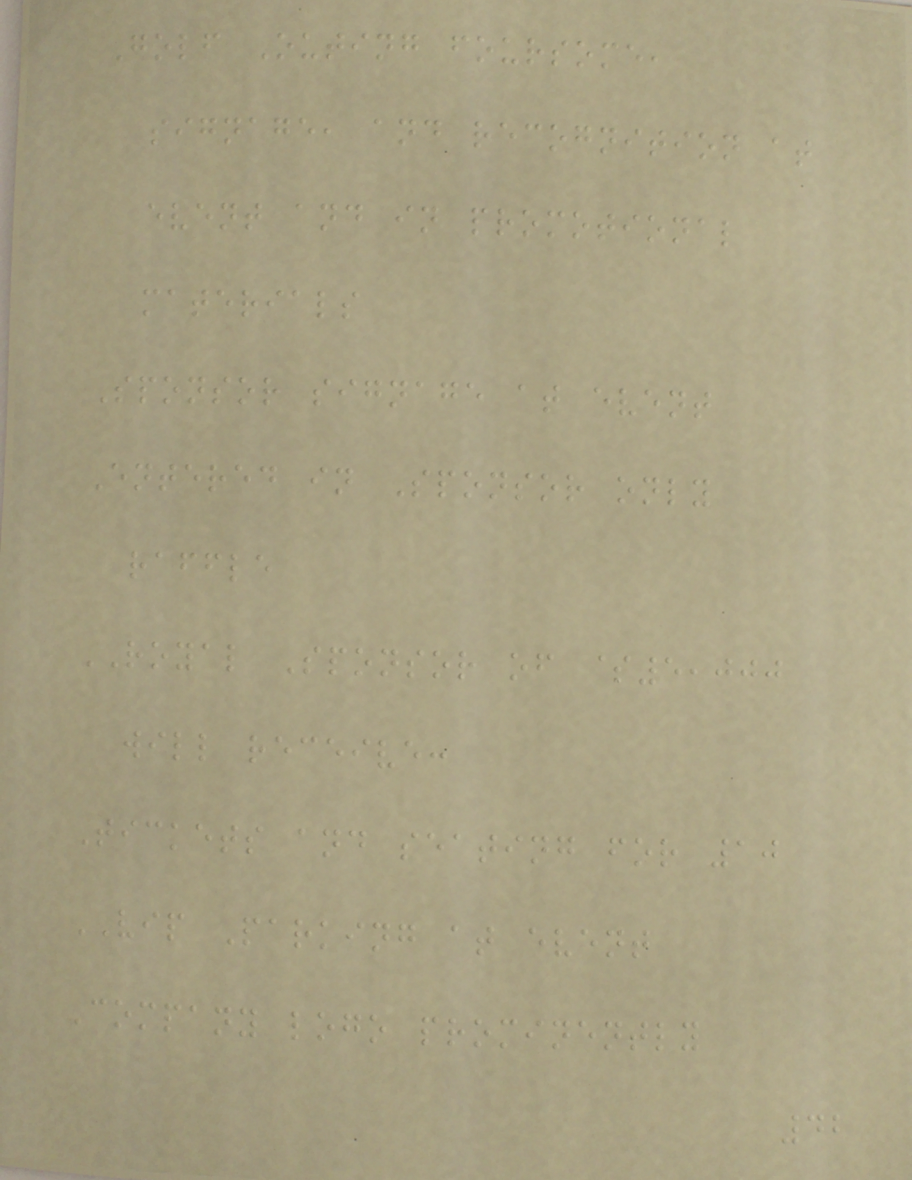Golf Outing foursome,
signage, and recognition at
event and in promotional
materials
Sponsor signage at event
Entered in Sponsor only
raffle
ROYAL Sponsor of $5,000
will receive:
Tickets and seating for 10
VIP Parking at event
Company logo prominently
42
